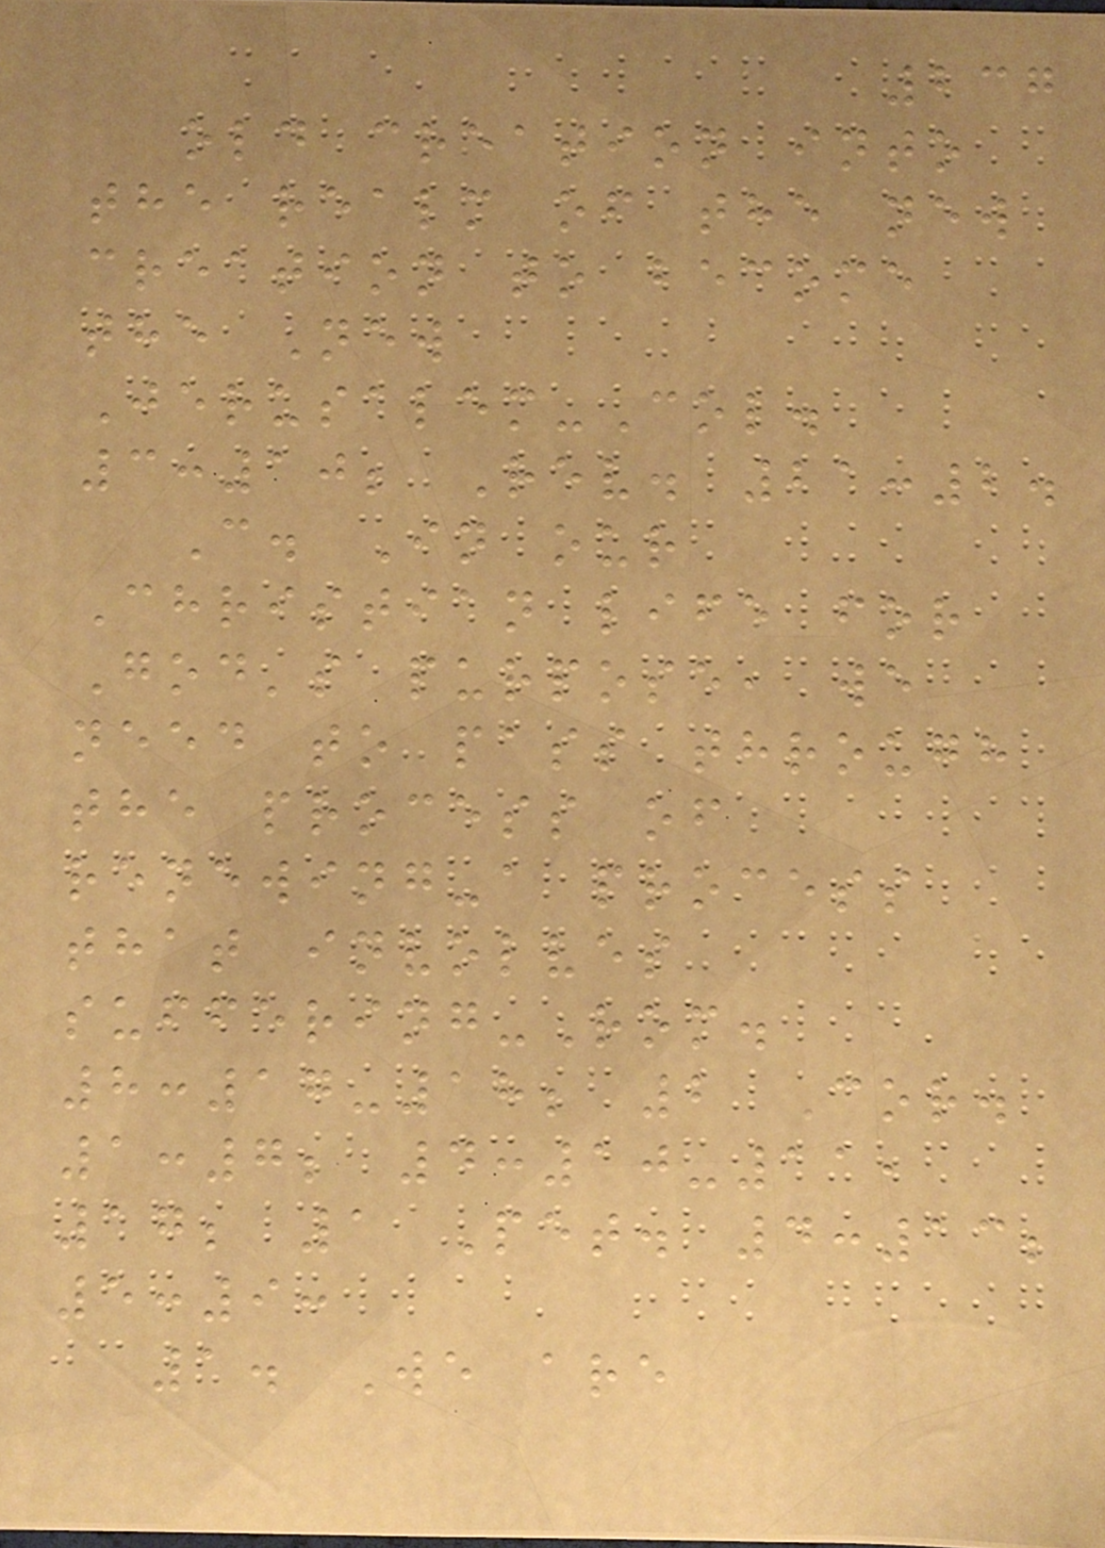237
old creation into
the realm of the new
creation to become
the New
Jerusalem-Col.
3:10; Rev. 21:2.
C. In our
Christian life for
God's purpose, we
need to pass through
the process of
renewing-a process
that involves
suffering-Rom.
8:17-18; 2 Cor.
1:7; 4:10-11,
17; 1 Pet. 4:13;
5:9:
1. We are
